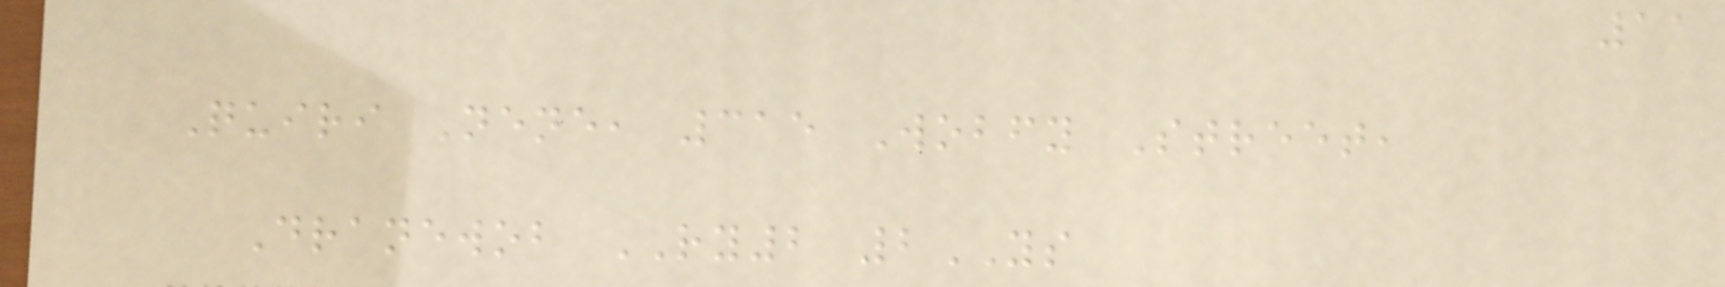11
Quiri Nene, 315 Wobfy Street,
Dranewob RY2 2YS
